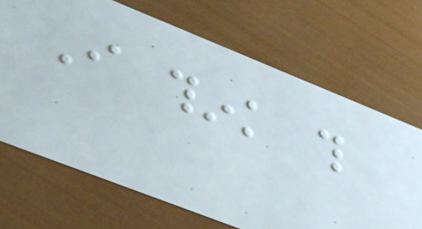I think this
